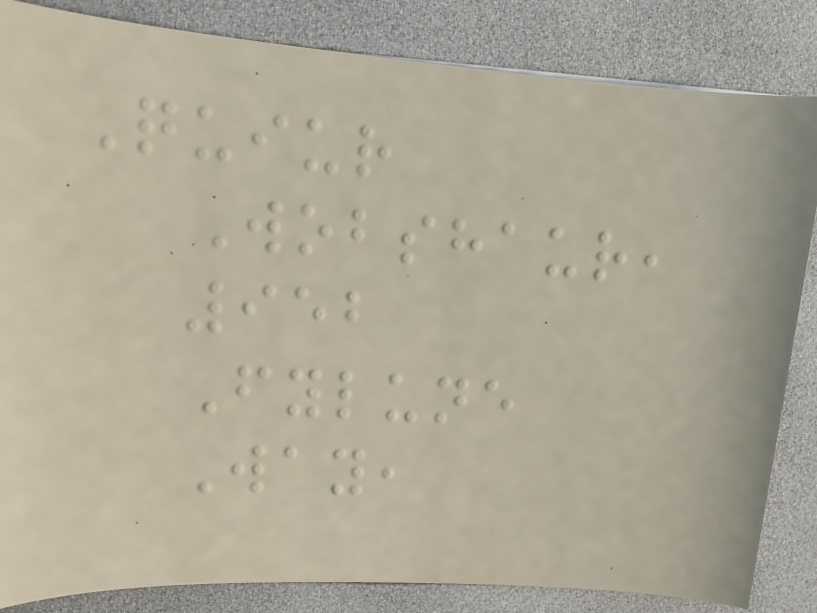Quiur
Wobshaur,
952
Fylune
Way,
